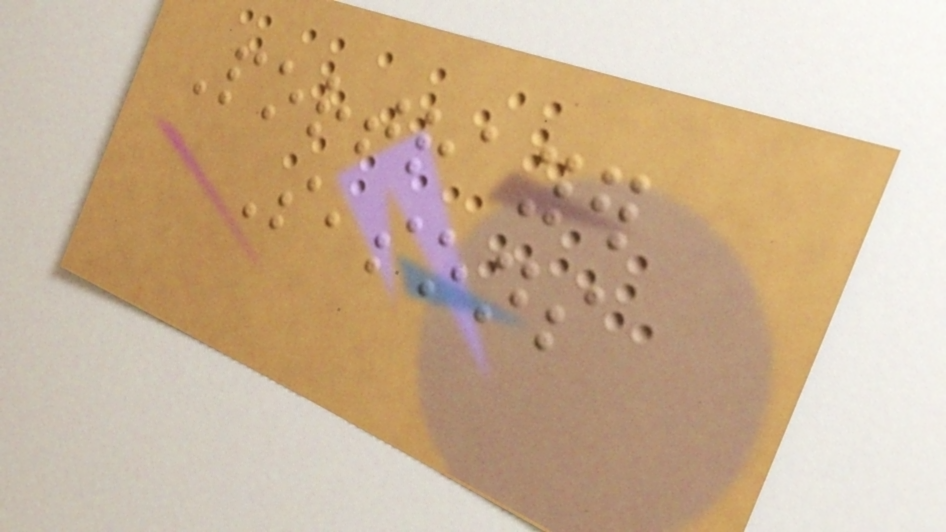Portrayer
Seasons
